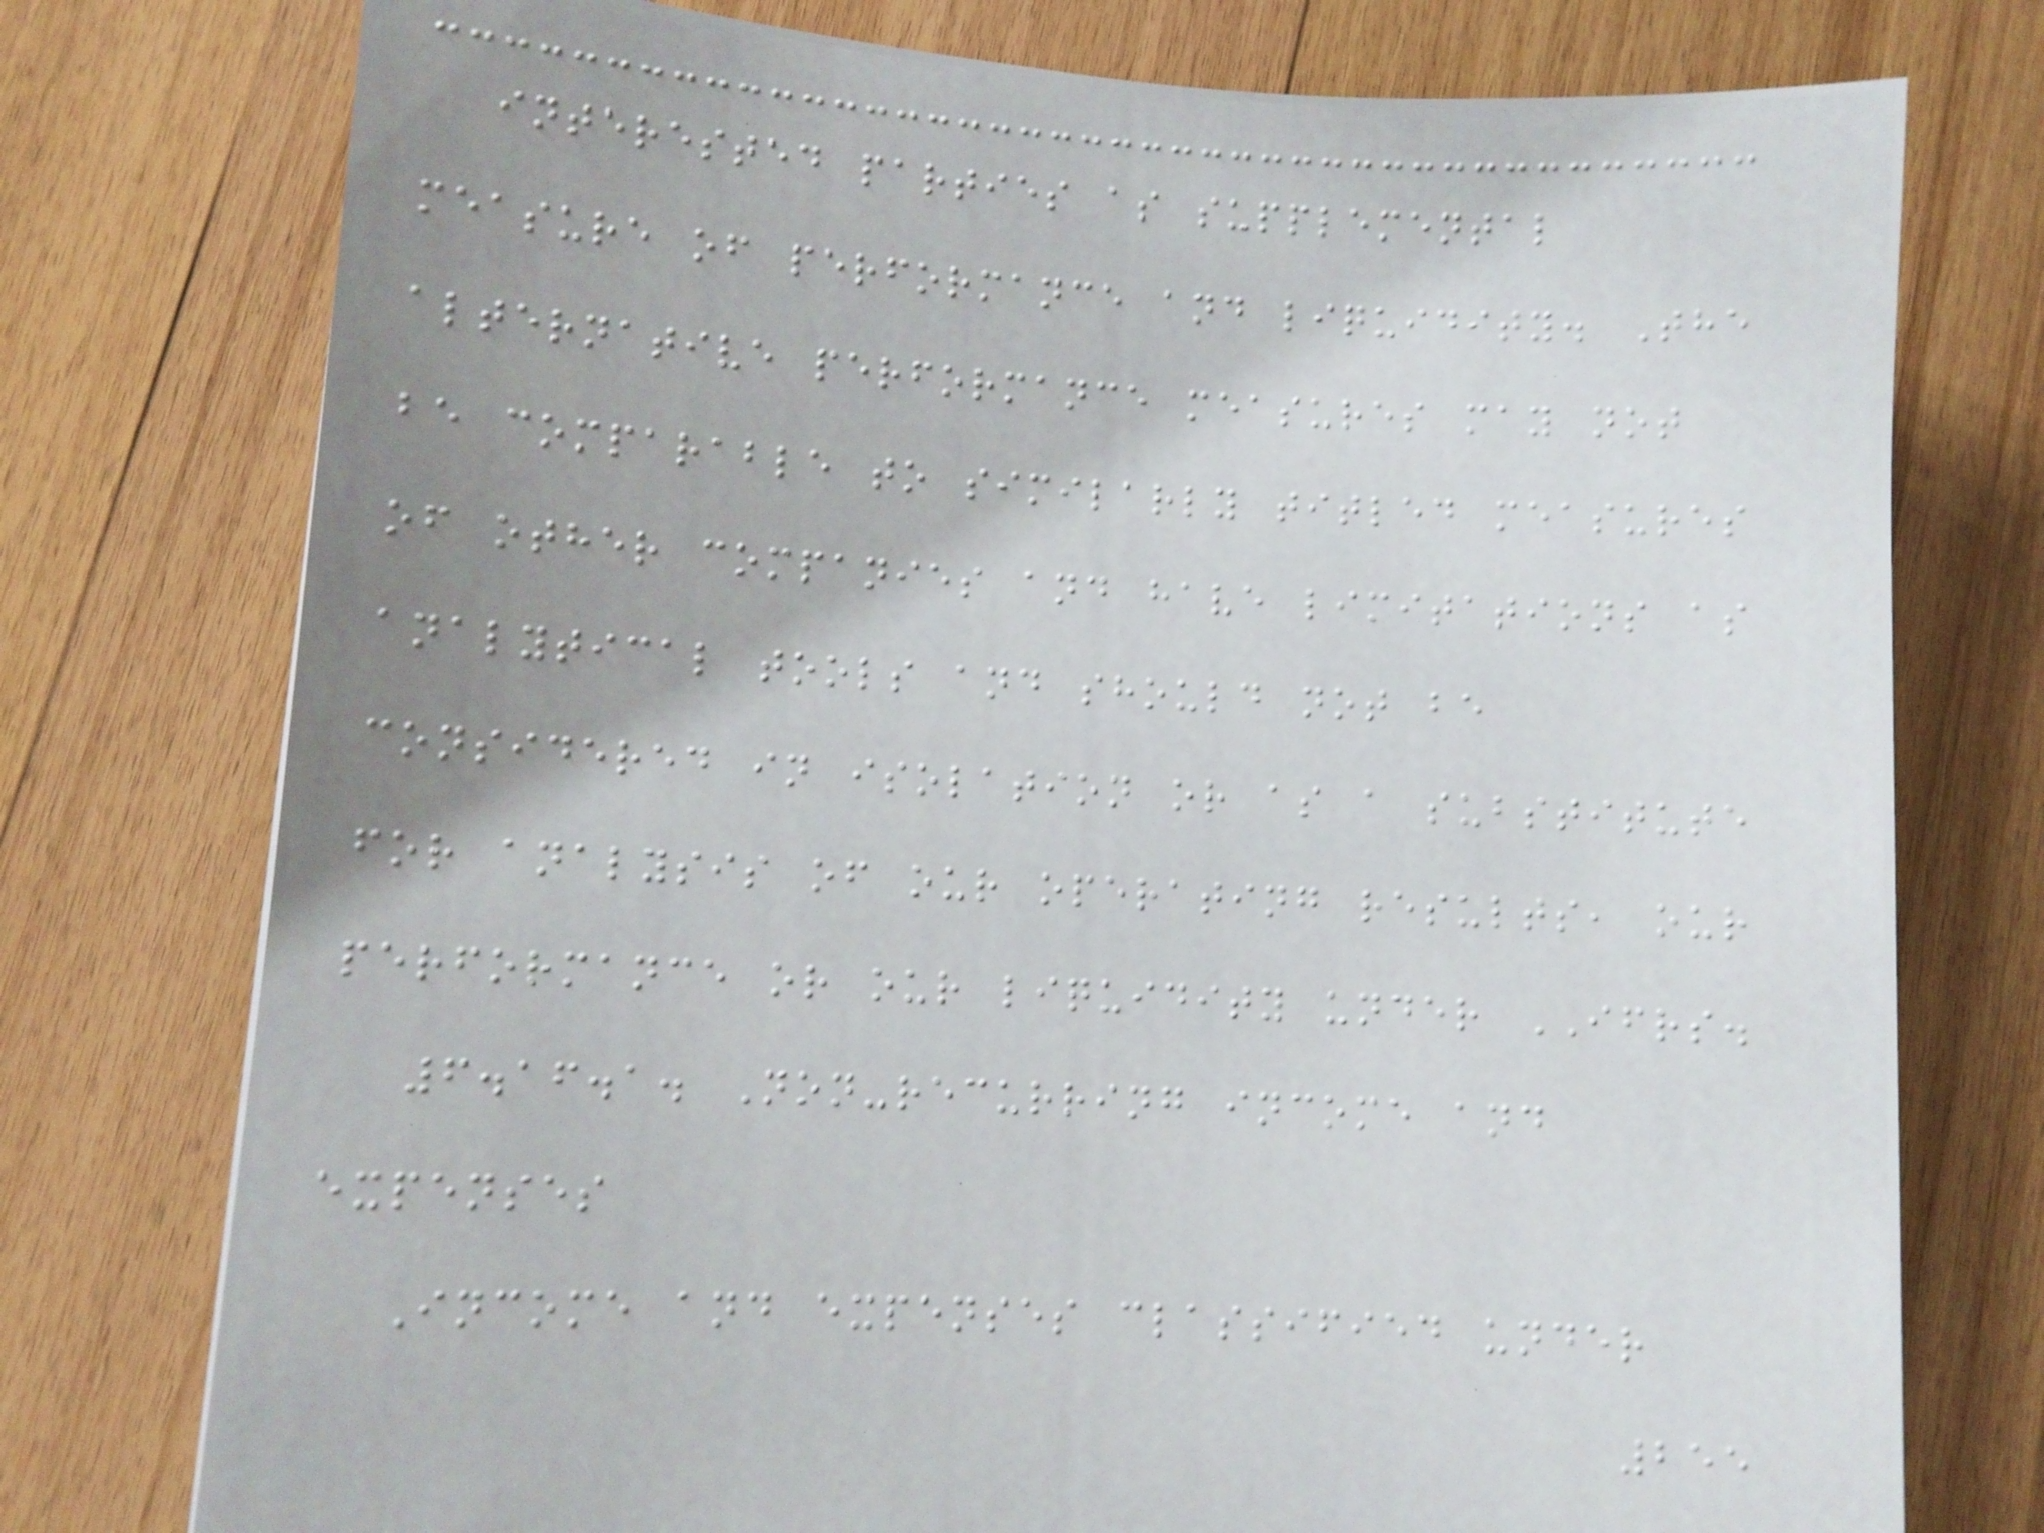interested parties as supplemental
measure of performance and liquidity. The
alternative performance measures may not
be comparable to similarly titled measures
of other companies and have limitations as
analytical tools and should not be
considered in isolation or as a substitute
for analysis of our operating results, our
performance or our liquidity under IFRS.
6.16.1. Non-recurring income and
expenses
Income and expenses classified under
255
